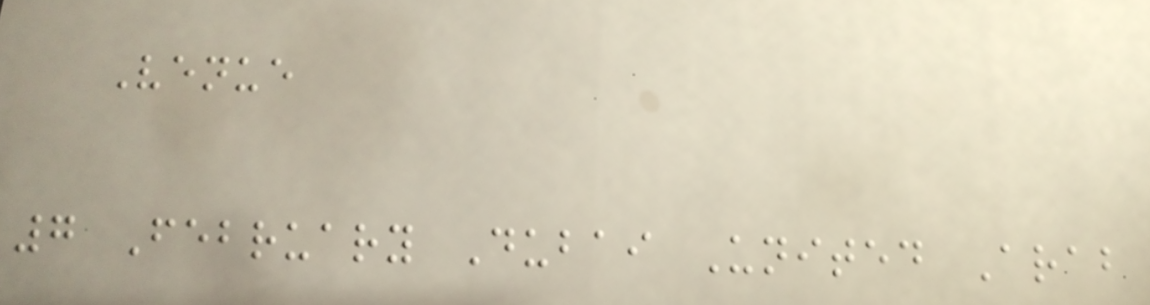Venue
7 February Dubai United Arab
